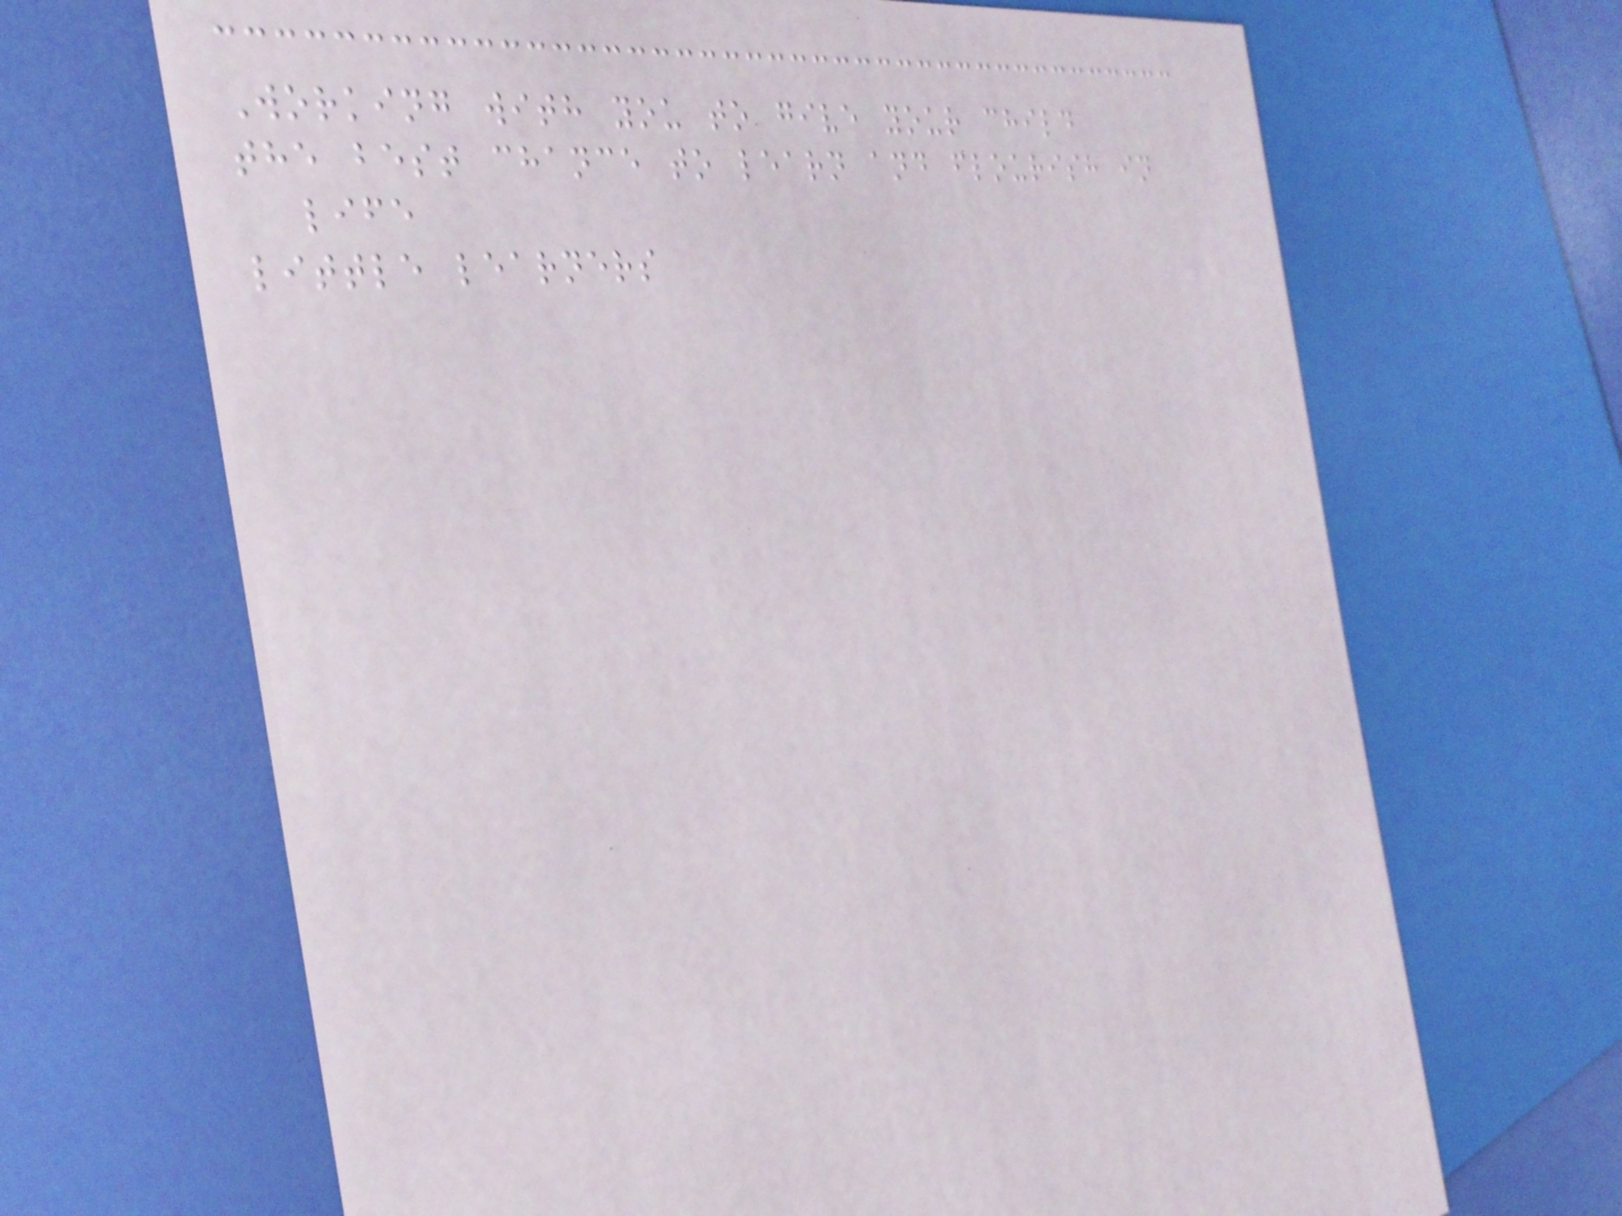Working with you to give your child
the best chance to learn and flourish in
life
little learners
